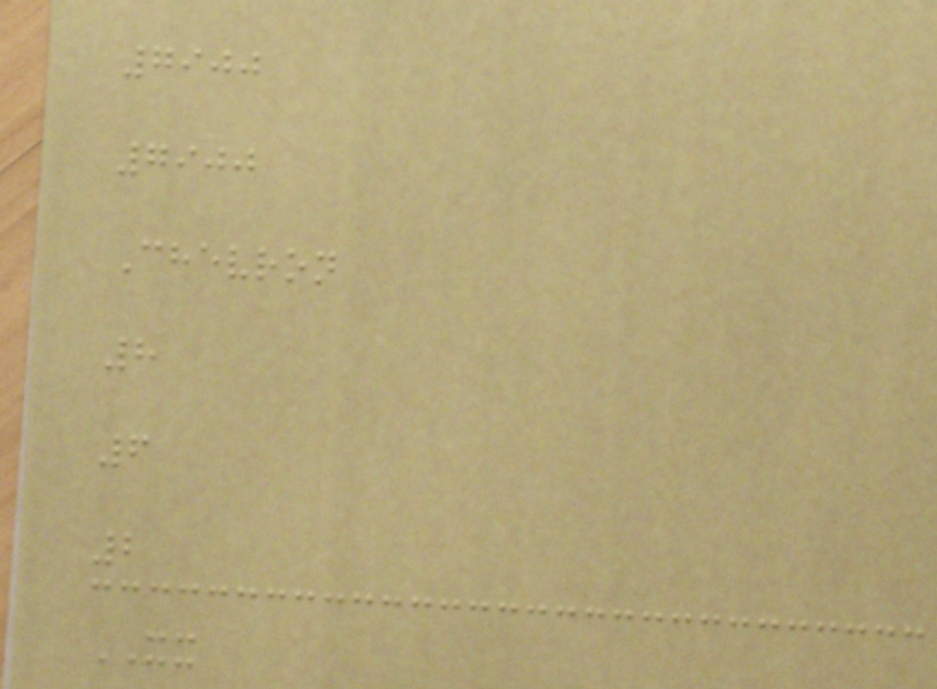7900
7900
Chevron
8
6
2
XX
